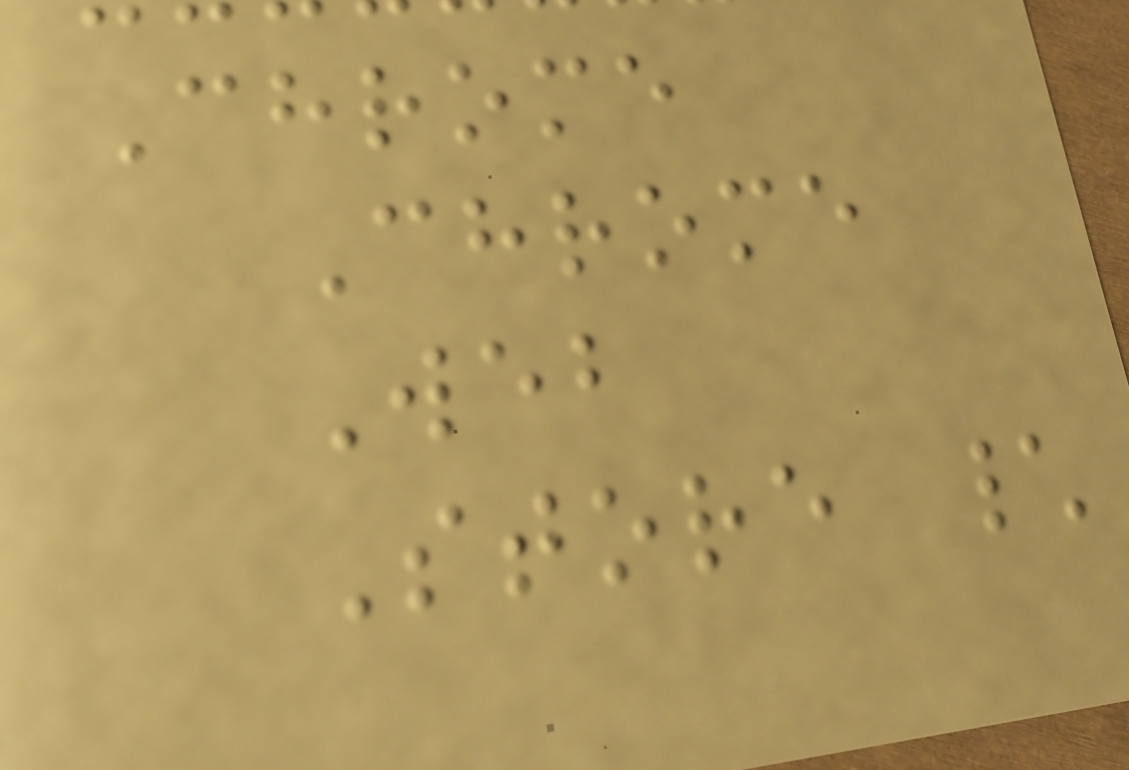Chrome
Chrome
Web
Store \
